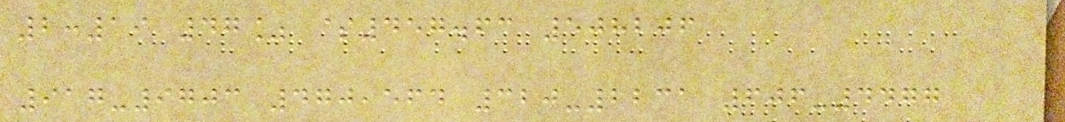2:19 47% $457.63 508206
917-9703 470,564 320-2231 606-4477
